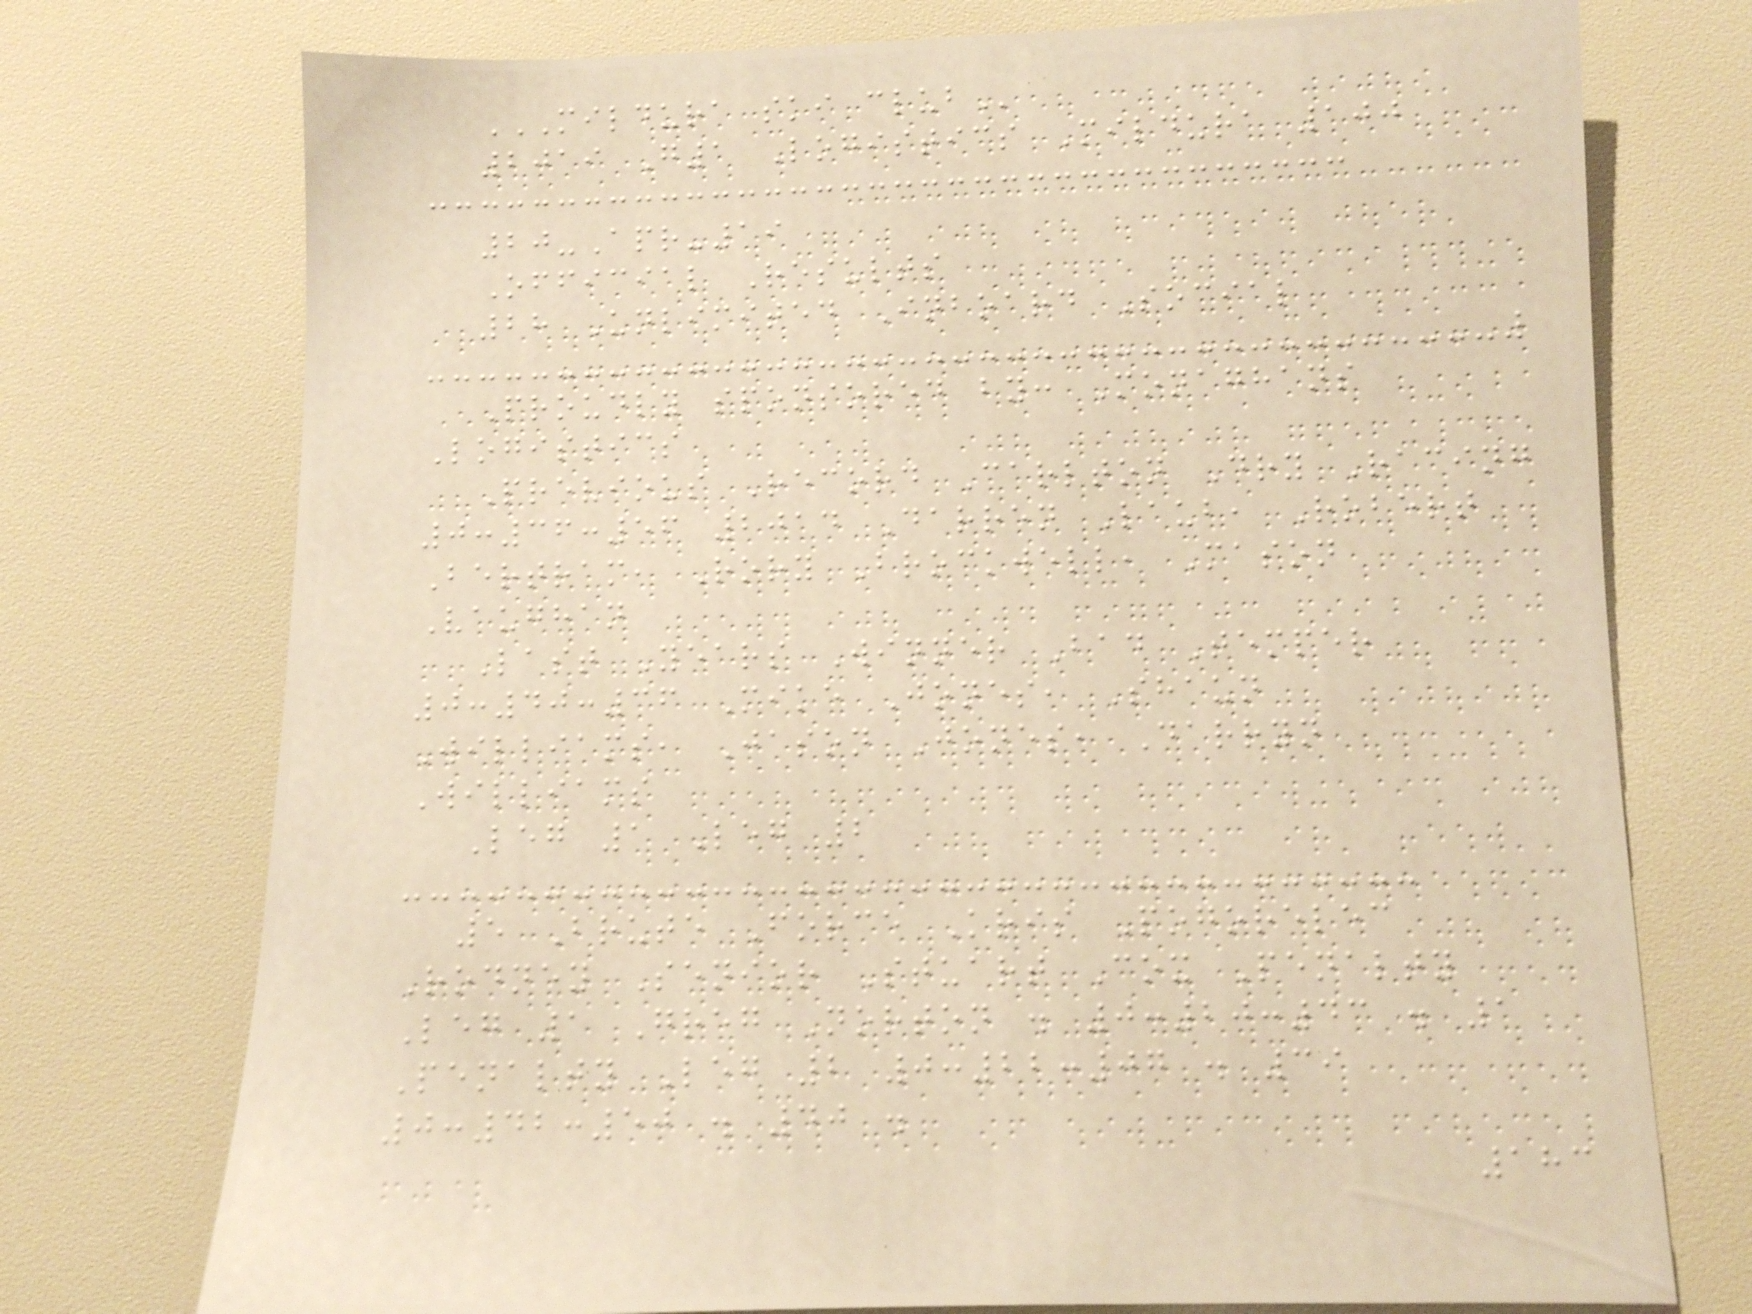MILDURA SKI CLUB
2019 G1 Logistics Mildura 100
20-Apr-19
Official Results
28 Unlimited Inboard Social
Proudly sponsored by: Monaghans
Logistics
Previous Record Carlton Dry Racing
0:36:56 2014 Darren Laub, Robert
Bertram, Rory Brockwell, Mason
Vaughan
Last Years Winner Bad Temper
0:40:36 Mike Jones, Shaun
Williams, Jason Jones, Darryn
Williams
Leg 1 Leg 2
5 Brute Force Kris Pogorelec
Rodney Senior Stuart Cox Penalty
Leg 1 Greg Norton . 0:20:43 . 1
Penalty Leg 2 0:22:07 . 39
0:42:50 . 40 .
183
